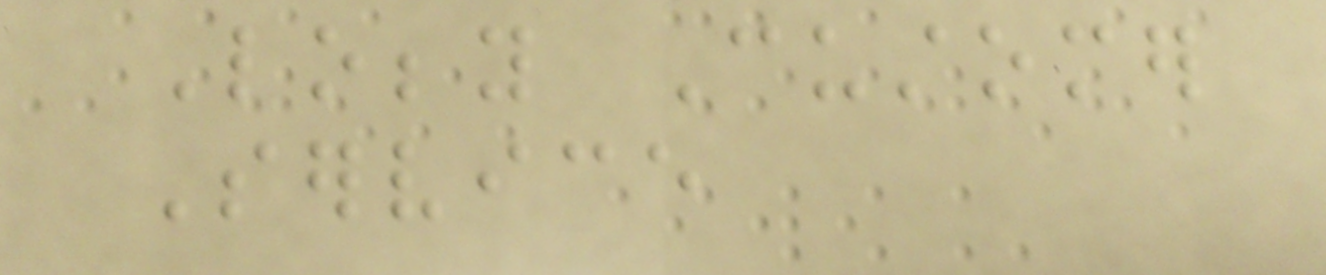Lobby Customer
Service
